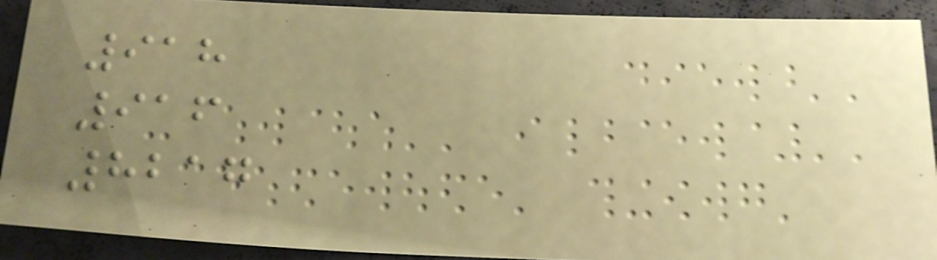918
916
8217
